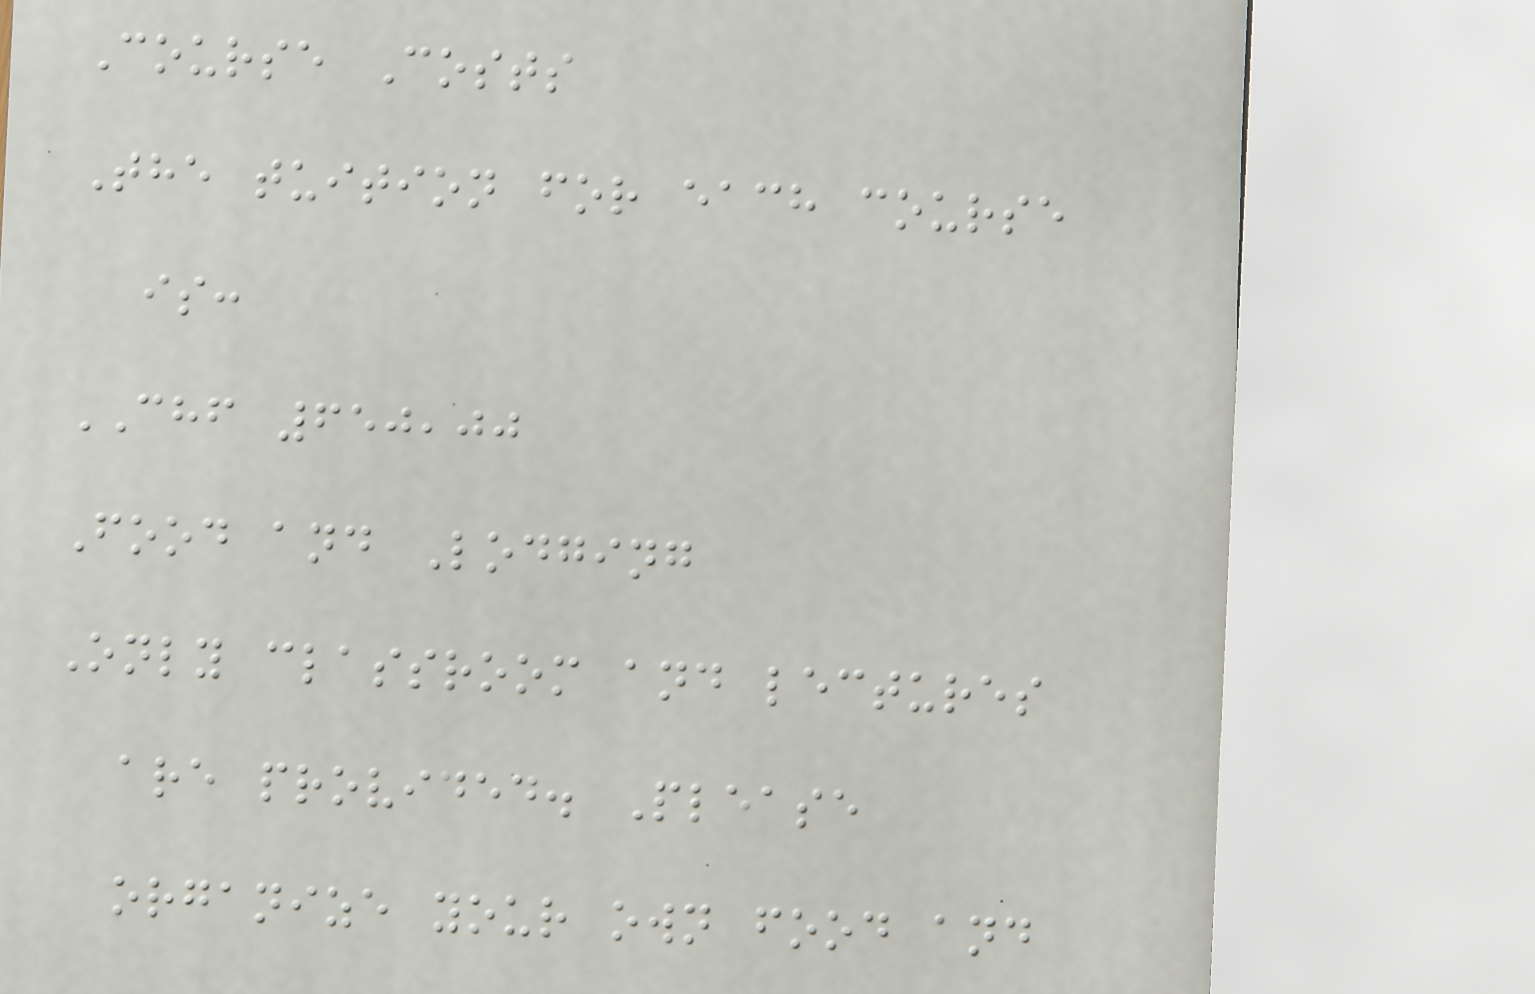Course Costs
The tuition for each course
is:
CHF 650,00
Food and Lodging
Only classroom and lectures
are provided. Please
organize your own food and
